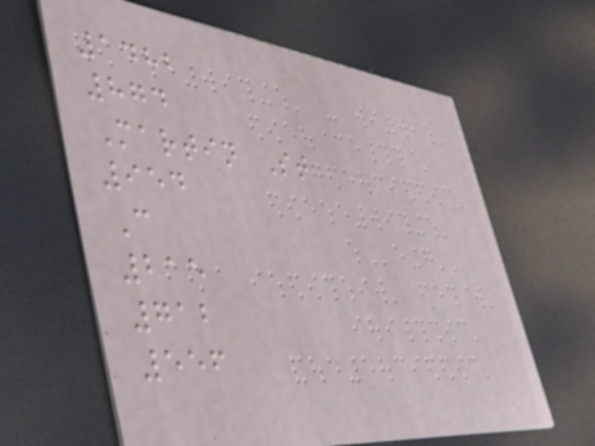1482
874
Martin St
954
C
215
712
556
